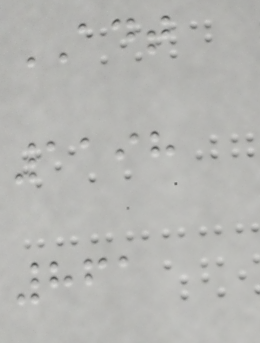ADT
1198
861
